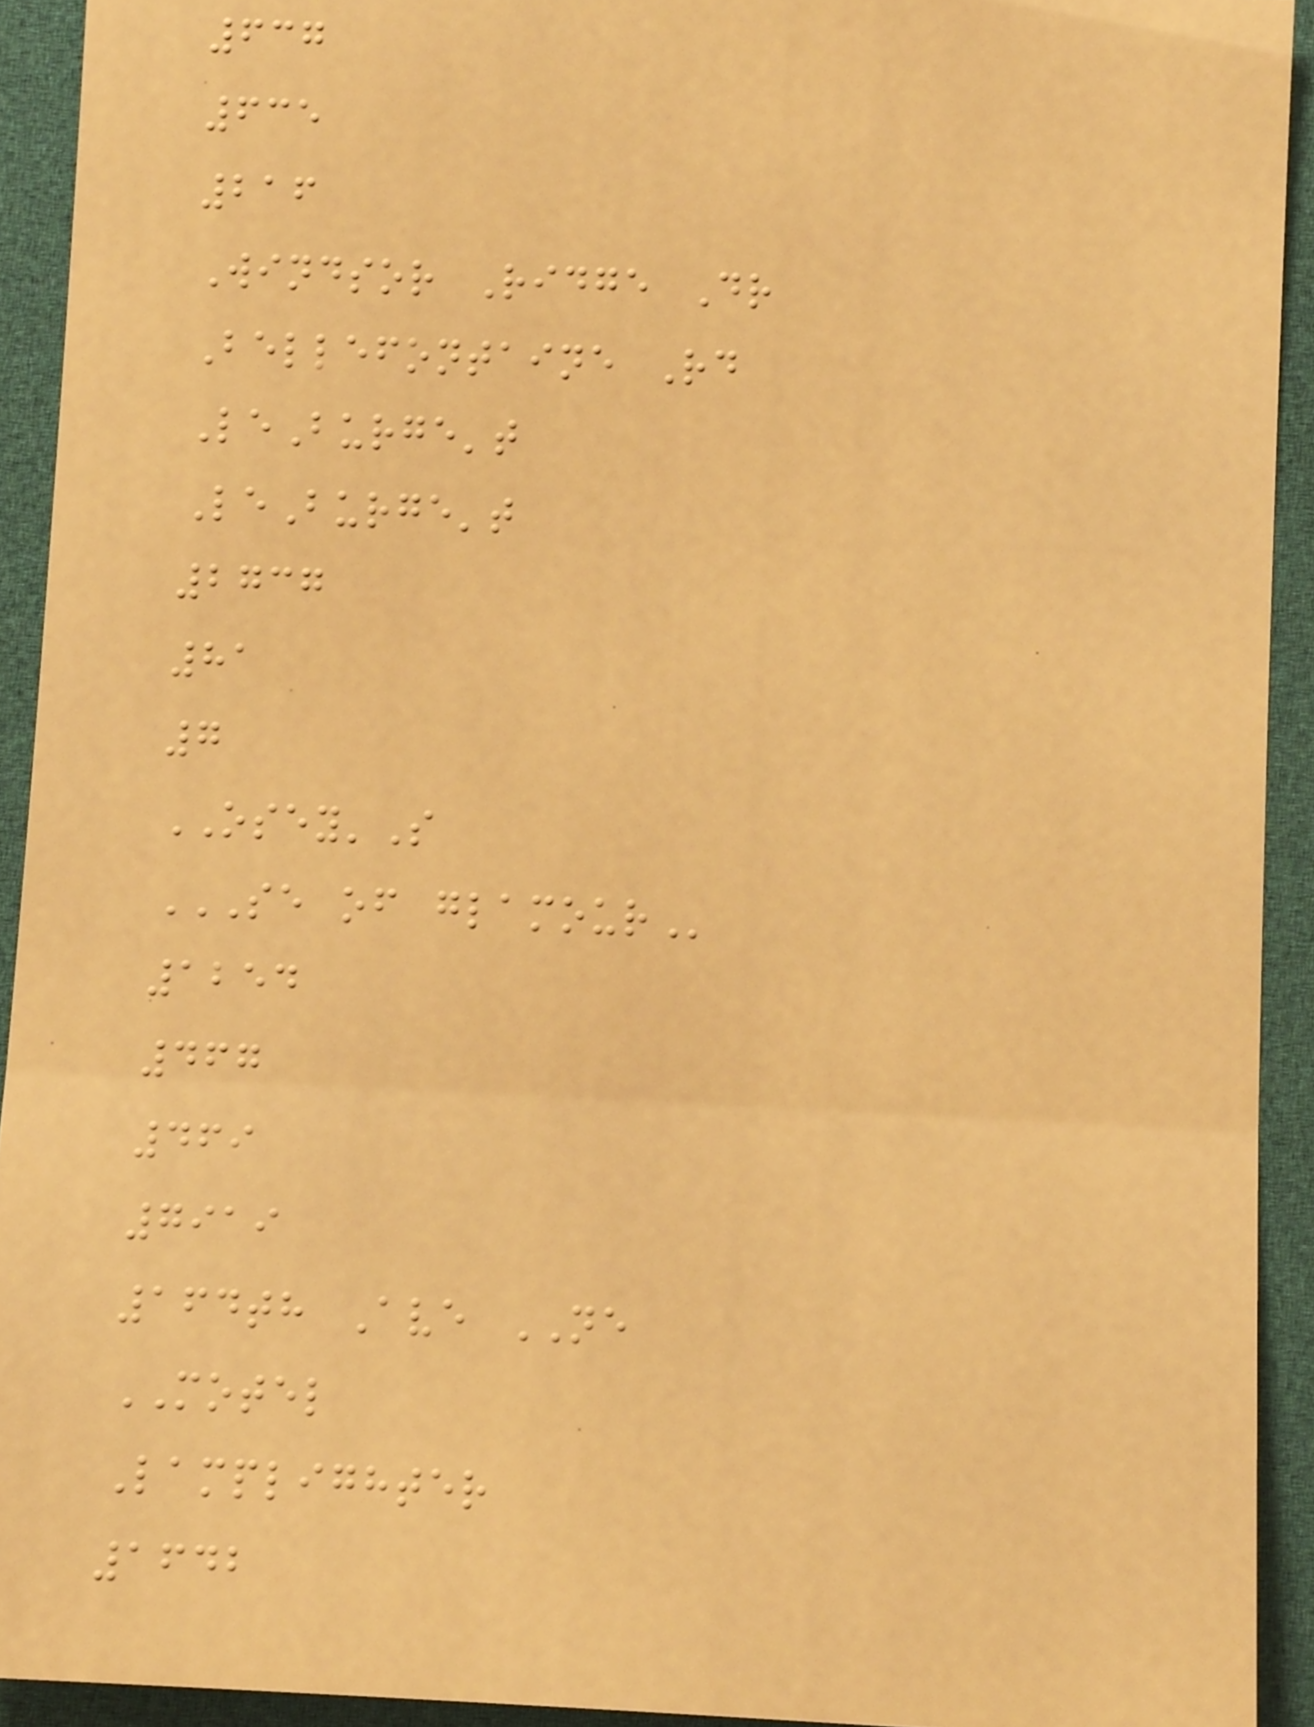637
635
216
Windsor Ridge Dr
Bellefontaine Rd
LeBurge't
LeBurge't
2737
81
7
OSEY'S
SE OF GLAMOUR
1254
467
469
7919
164th Ave NE
MOTEL
Lamplighter
1642
